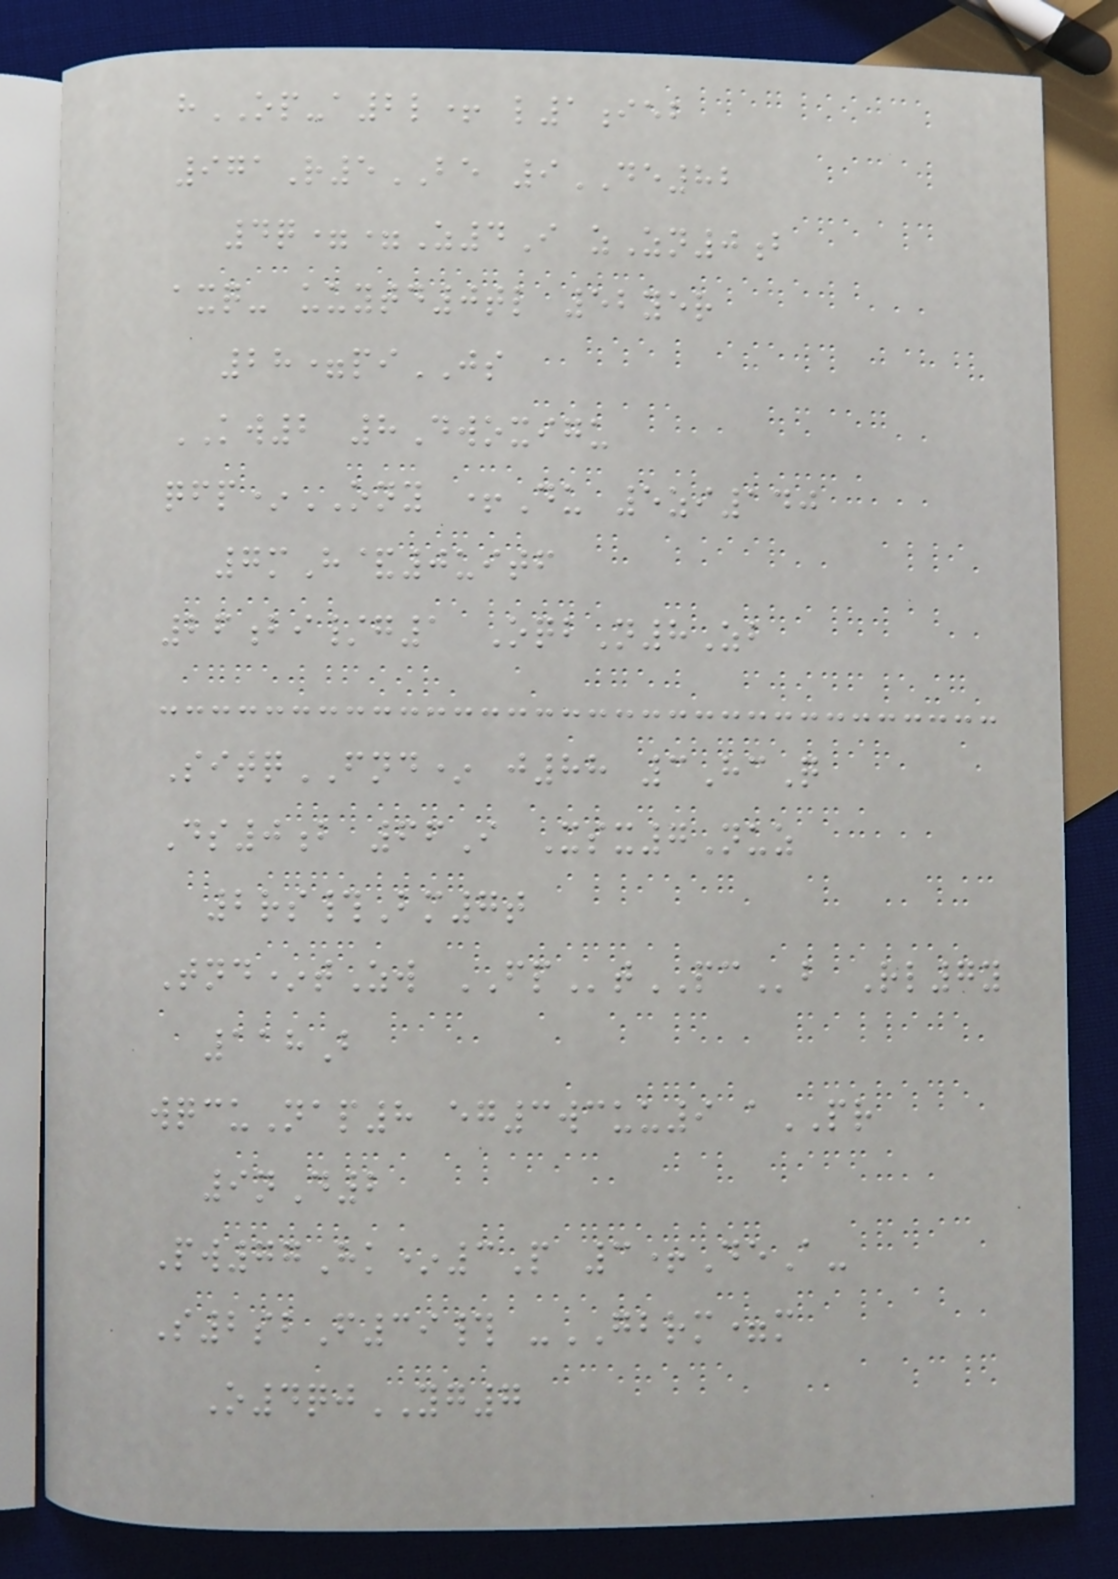hOP-a2l+ l1ieb
971R5BE 9DE82
4q==Z4I zZn0b
axq- uuytd0tl 52yer
28=piJS
KW2 8Dwoxigu
qfp*ONY +Du 5zi140
7mH&0uitf
26bi/g1 OqbN8Zb
SitqFND* j88 3HcQ
Ds0b 66I Xsx7Nuz
2rs#Bm7t
Tnd*tZw FPtPCb Rl7y
118B
wqcuNap8 eg3wcuu9 aPR
9nD2
Pw77Hk*3P 3+DeA-
S2sbF39# -GBRM=m
O4qjYG7
